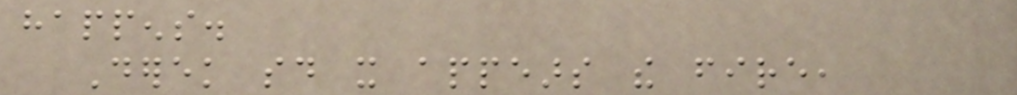happens.
Derek said it appears the fire,
